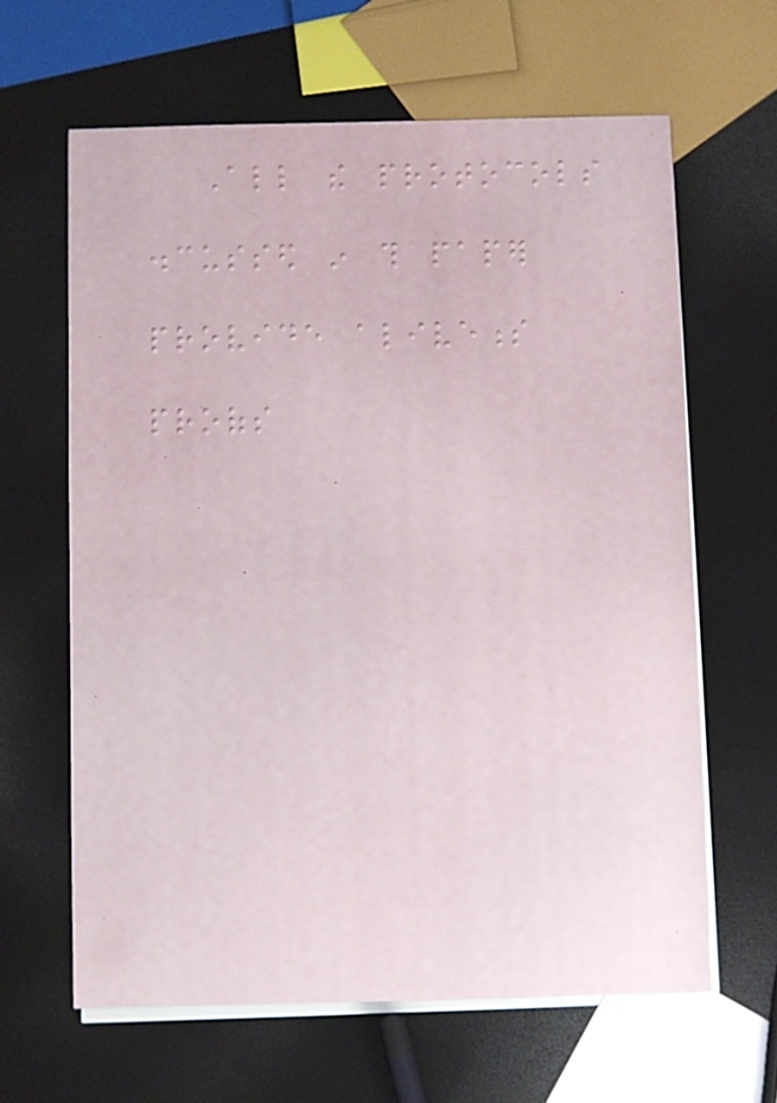All the protocols
discussed in this paper
provide aliveness
proofs
